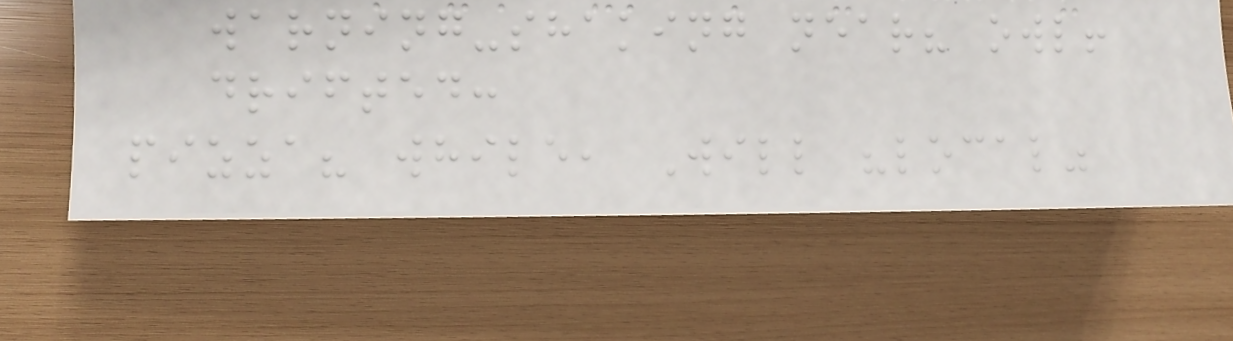warning-shaking near? owl!
drifted:
pizza? while, Will "local"
